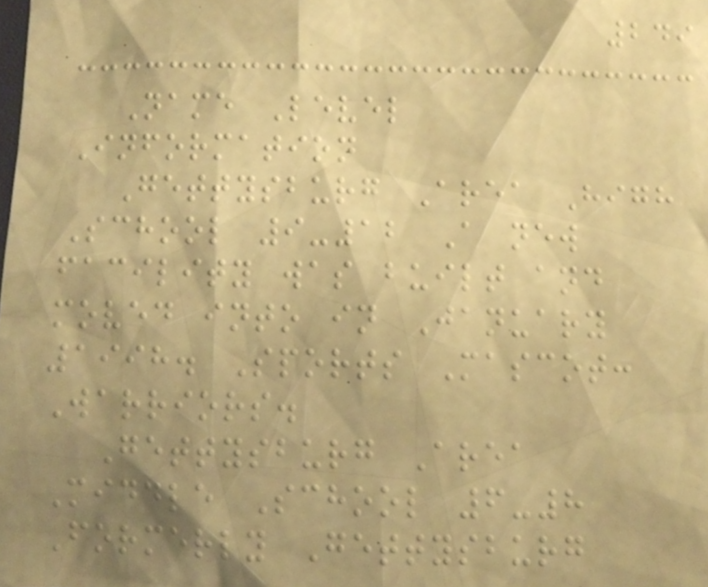249
Name Level
Information
Gettysburg Area High
School 9-12 A new
facility was built and
moved into in January
1998. Sports Mascot:
Warriors.
Gettysburg Area
Middle School 6-8
Formerly Gettysburg
